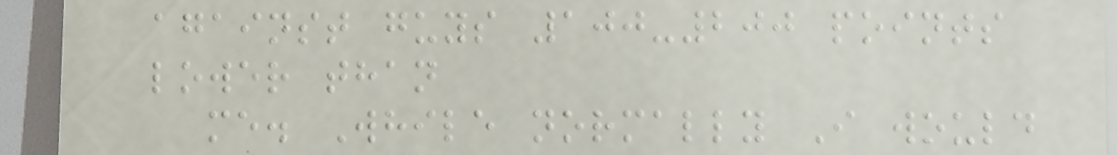against guys 100-200 points
lower than
me. While normally I would
